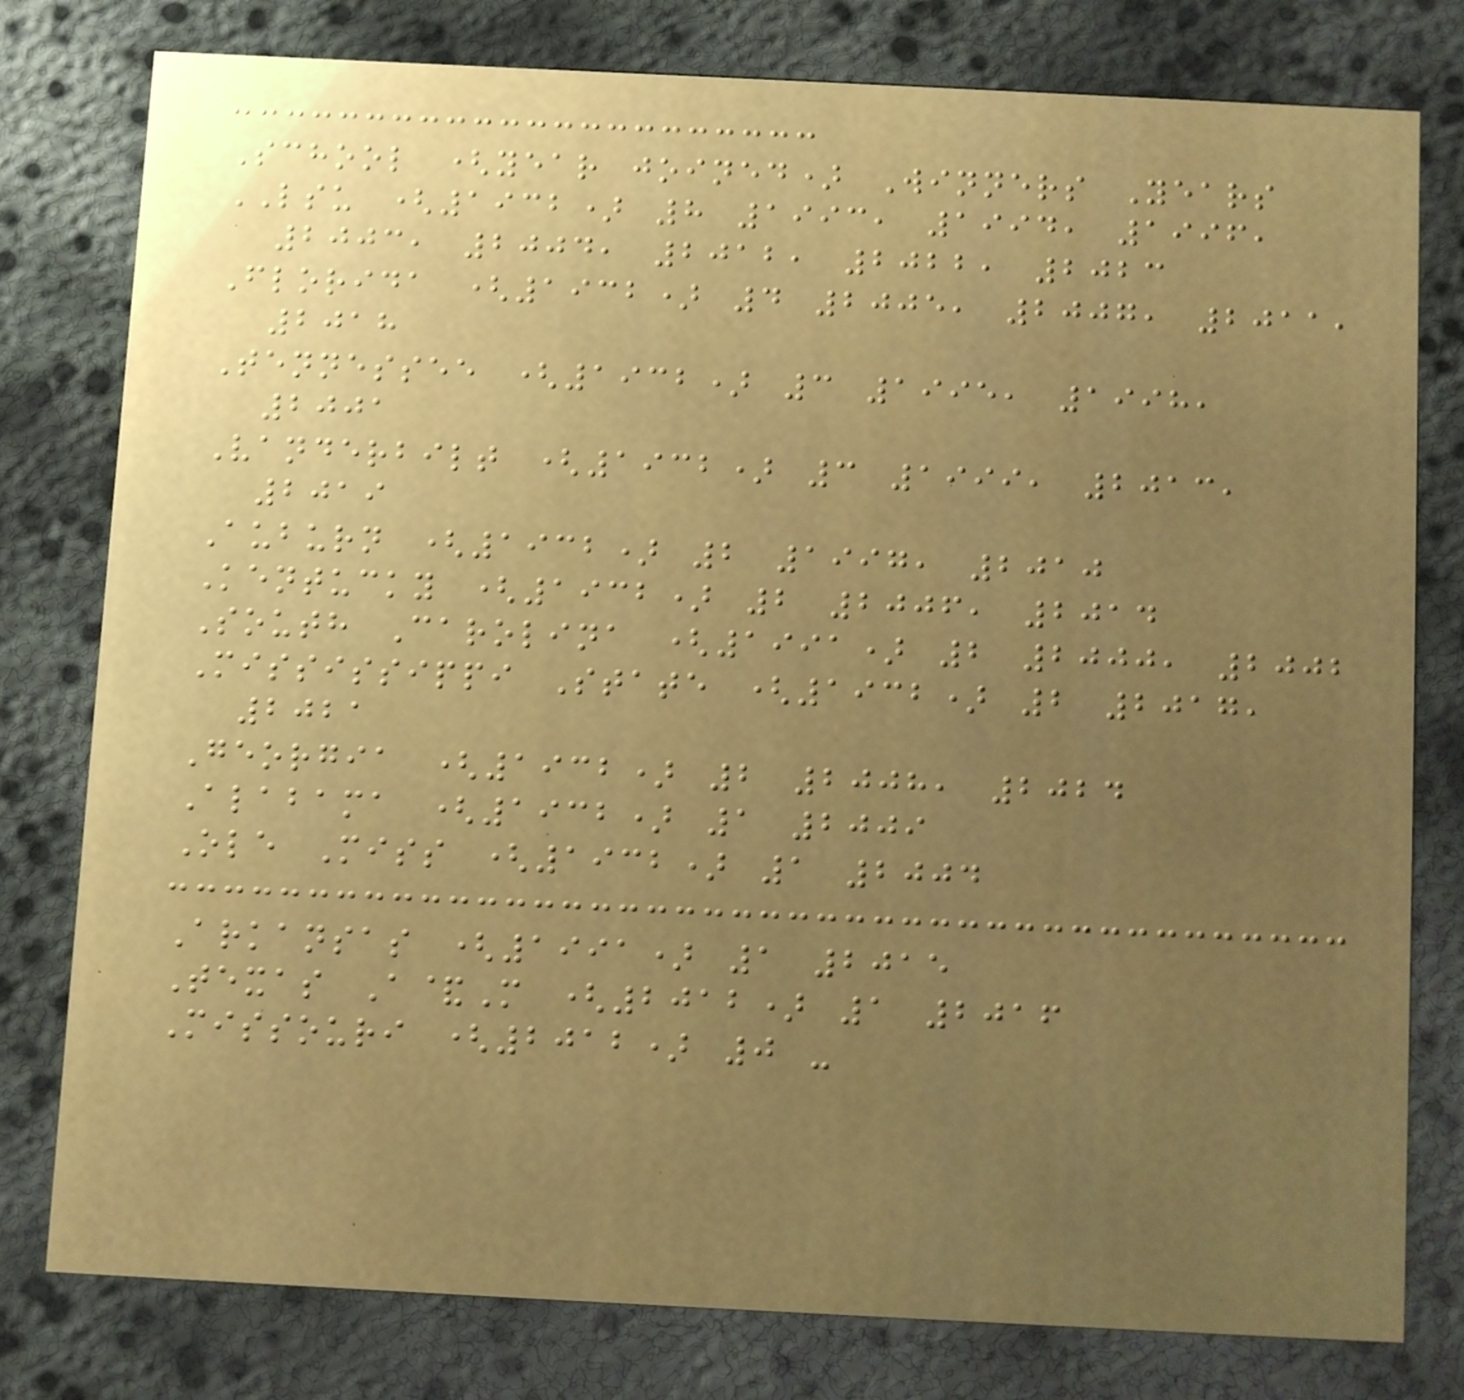School (year joined) Winners Years
LSU (1932) 8 1993, 1994, 1996,
2003, 2004, 2012, 2022, 2023
Florida (1932) 4 2005, 2007, 2011,
2018
Tennessee (1932) 3 1995, 1998,
2001
Vanderbilt (1932) 3 1999, 2013,
2019
Auburn (1932) 2 1997, 2010
Kentucky (1932) 2 2006, 2014
South Carolina (1991) 2 2000, 2002
Mississippi State (1932) 2 2017,
2021
Georgia (1932) 2 2008, 2024
Alabama (1932) 1 2009
Ole Miss (1932) 1 2004
Arkansas (1991) 1 2015
Texas A&M (2012) 1 2016
Missouri (2012) 0 -
